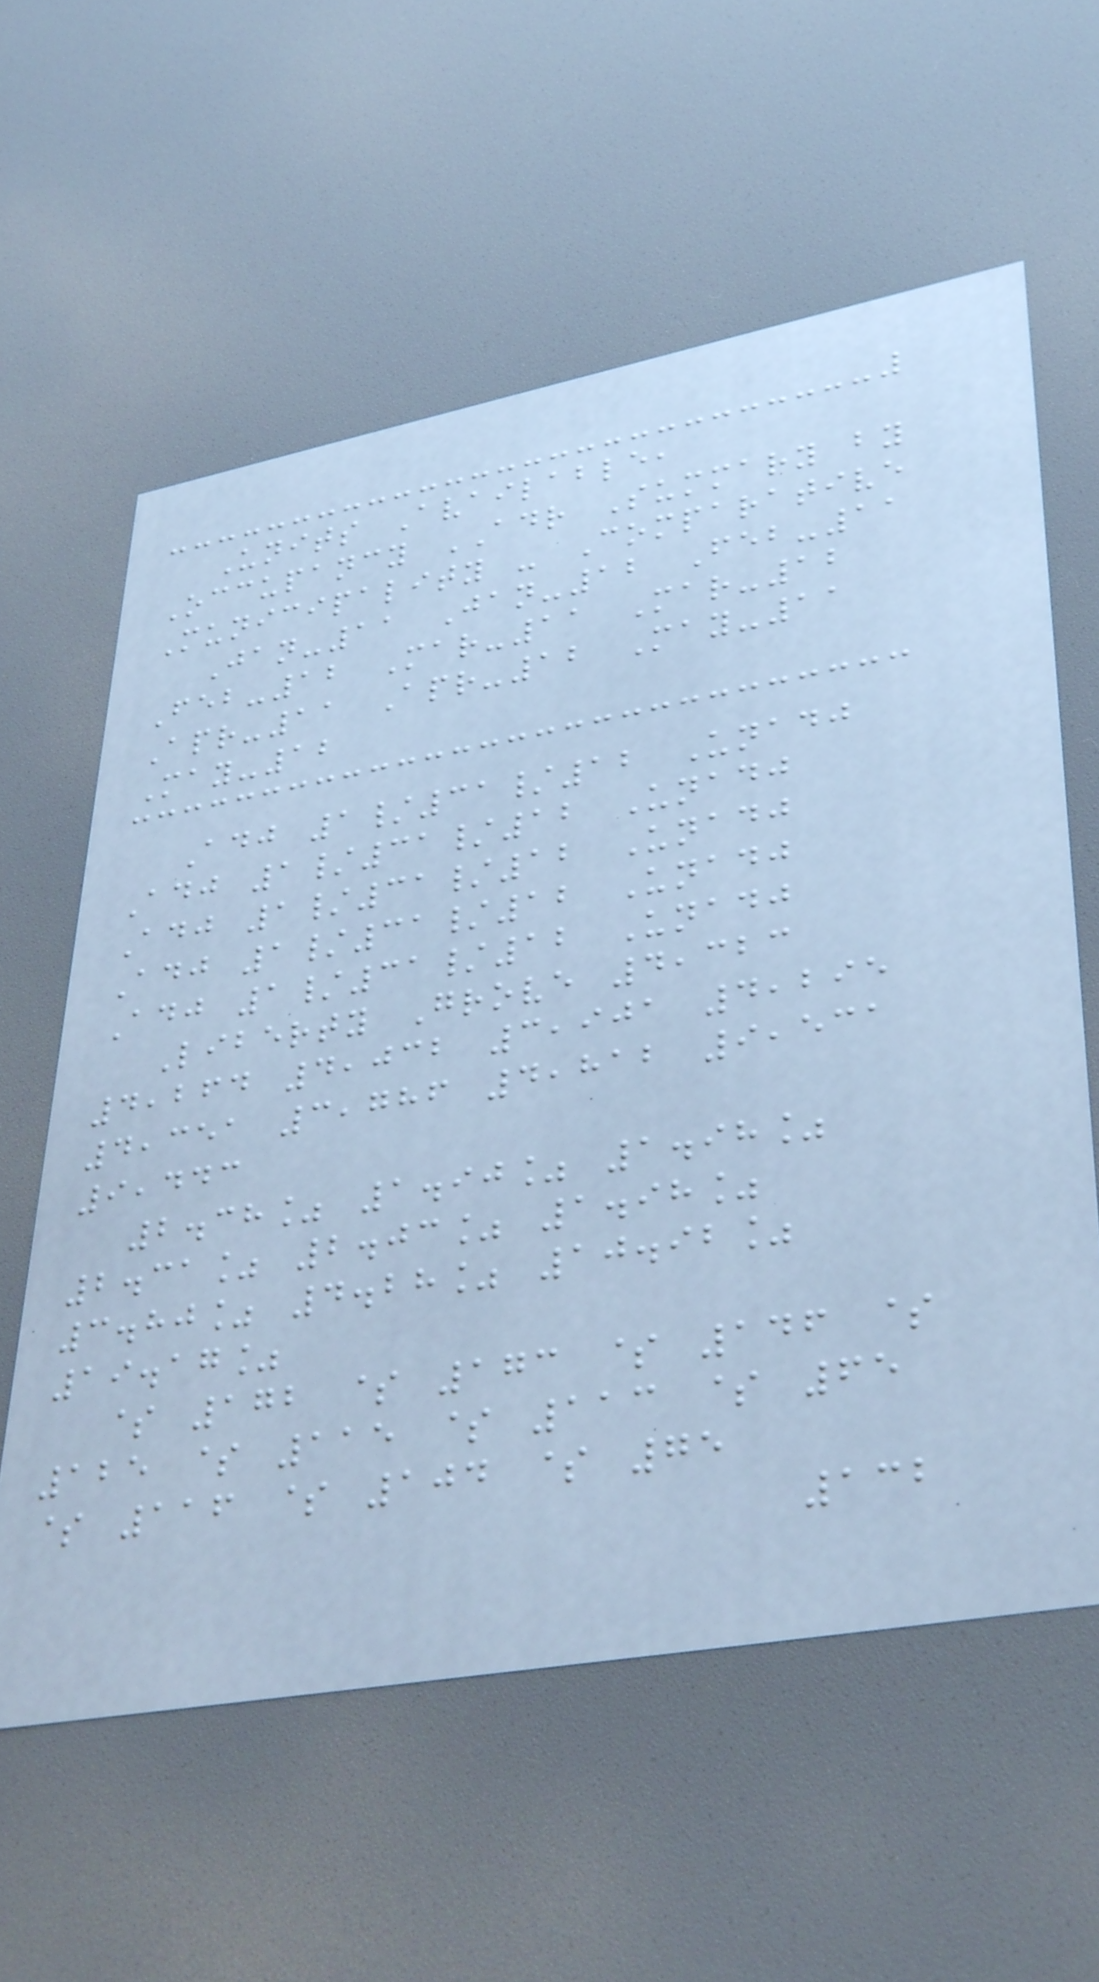Units Available,
Occupancy ADR Summary by
Municipality - Comparative
Jan-11 Jan-12 Feb-11
Feb-12 Mar-11 Mar-12
Apr-11 Apr-12 May-11
May-12
Adj 1/31/12 Unadj
Adj 1/31/12 Unadj
Adj 1/31/12 Unadj
Adj 1/31/12 Unadj
Adj 1/31/12 Unadj
Liberty Grove 4,323
4,264 4,032 3,901 4,295
4,351 3,786 4,812 9,531
9,443
2.38% 1.90% 1.98%
2.31% 2.03% 1.98%
3.80% 4.28% 10.92%
19.17%
$ 172 $ 173 $ 146 $
125 $ 115 $ 113 $ 65
$ 116 $ 104 $ 75
132
